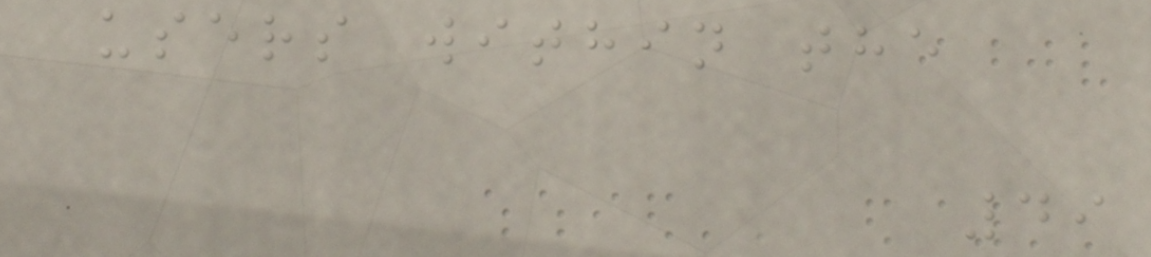users within the
49
